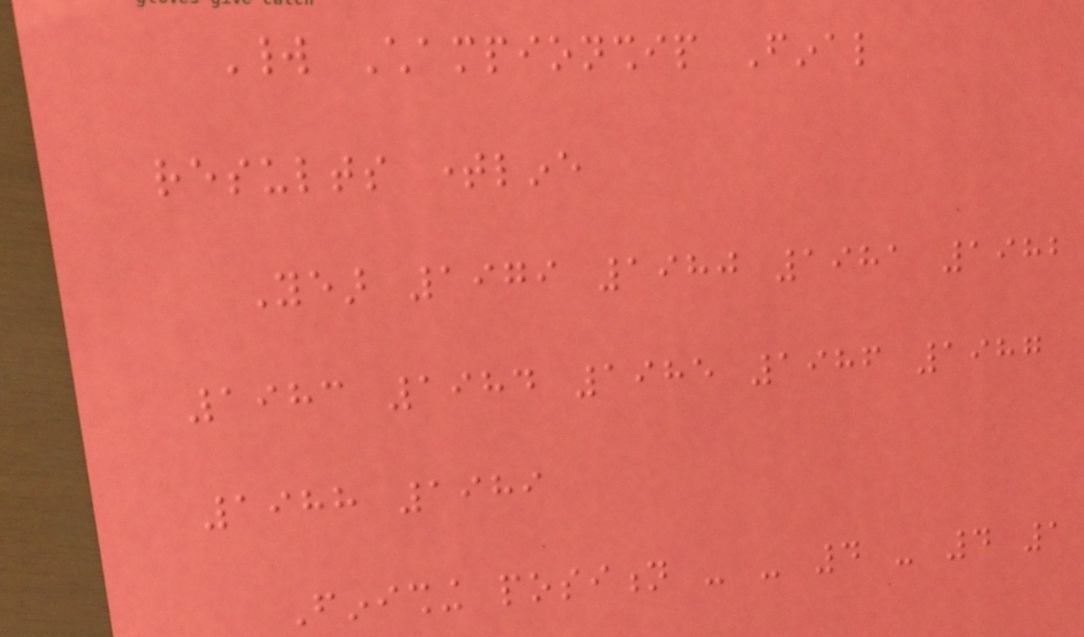World Championship Final
results timeline
Year 1979 1980 1981 1982
1983 1984 1985 1986 1987
1988 1989
Finishing position - - 4 - 4 1
